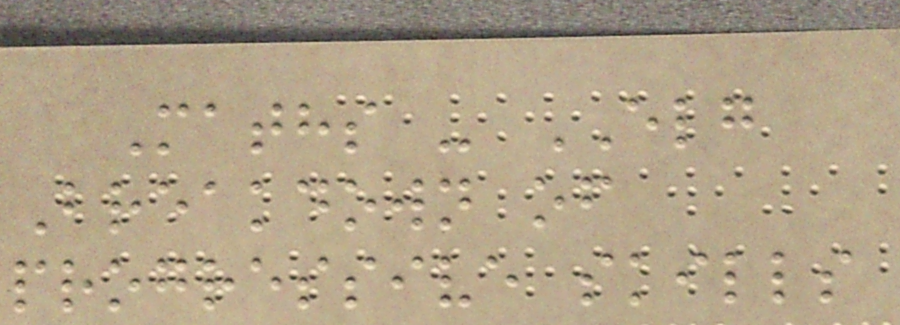Maths - ELG
Breakdown of
progressive skills
